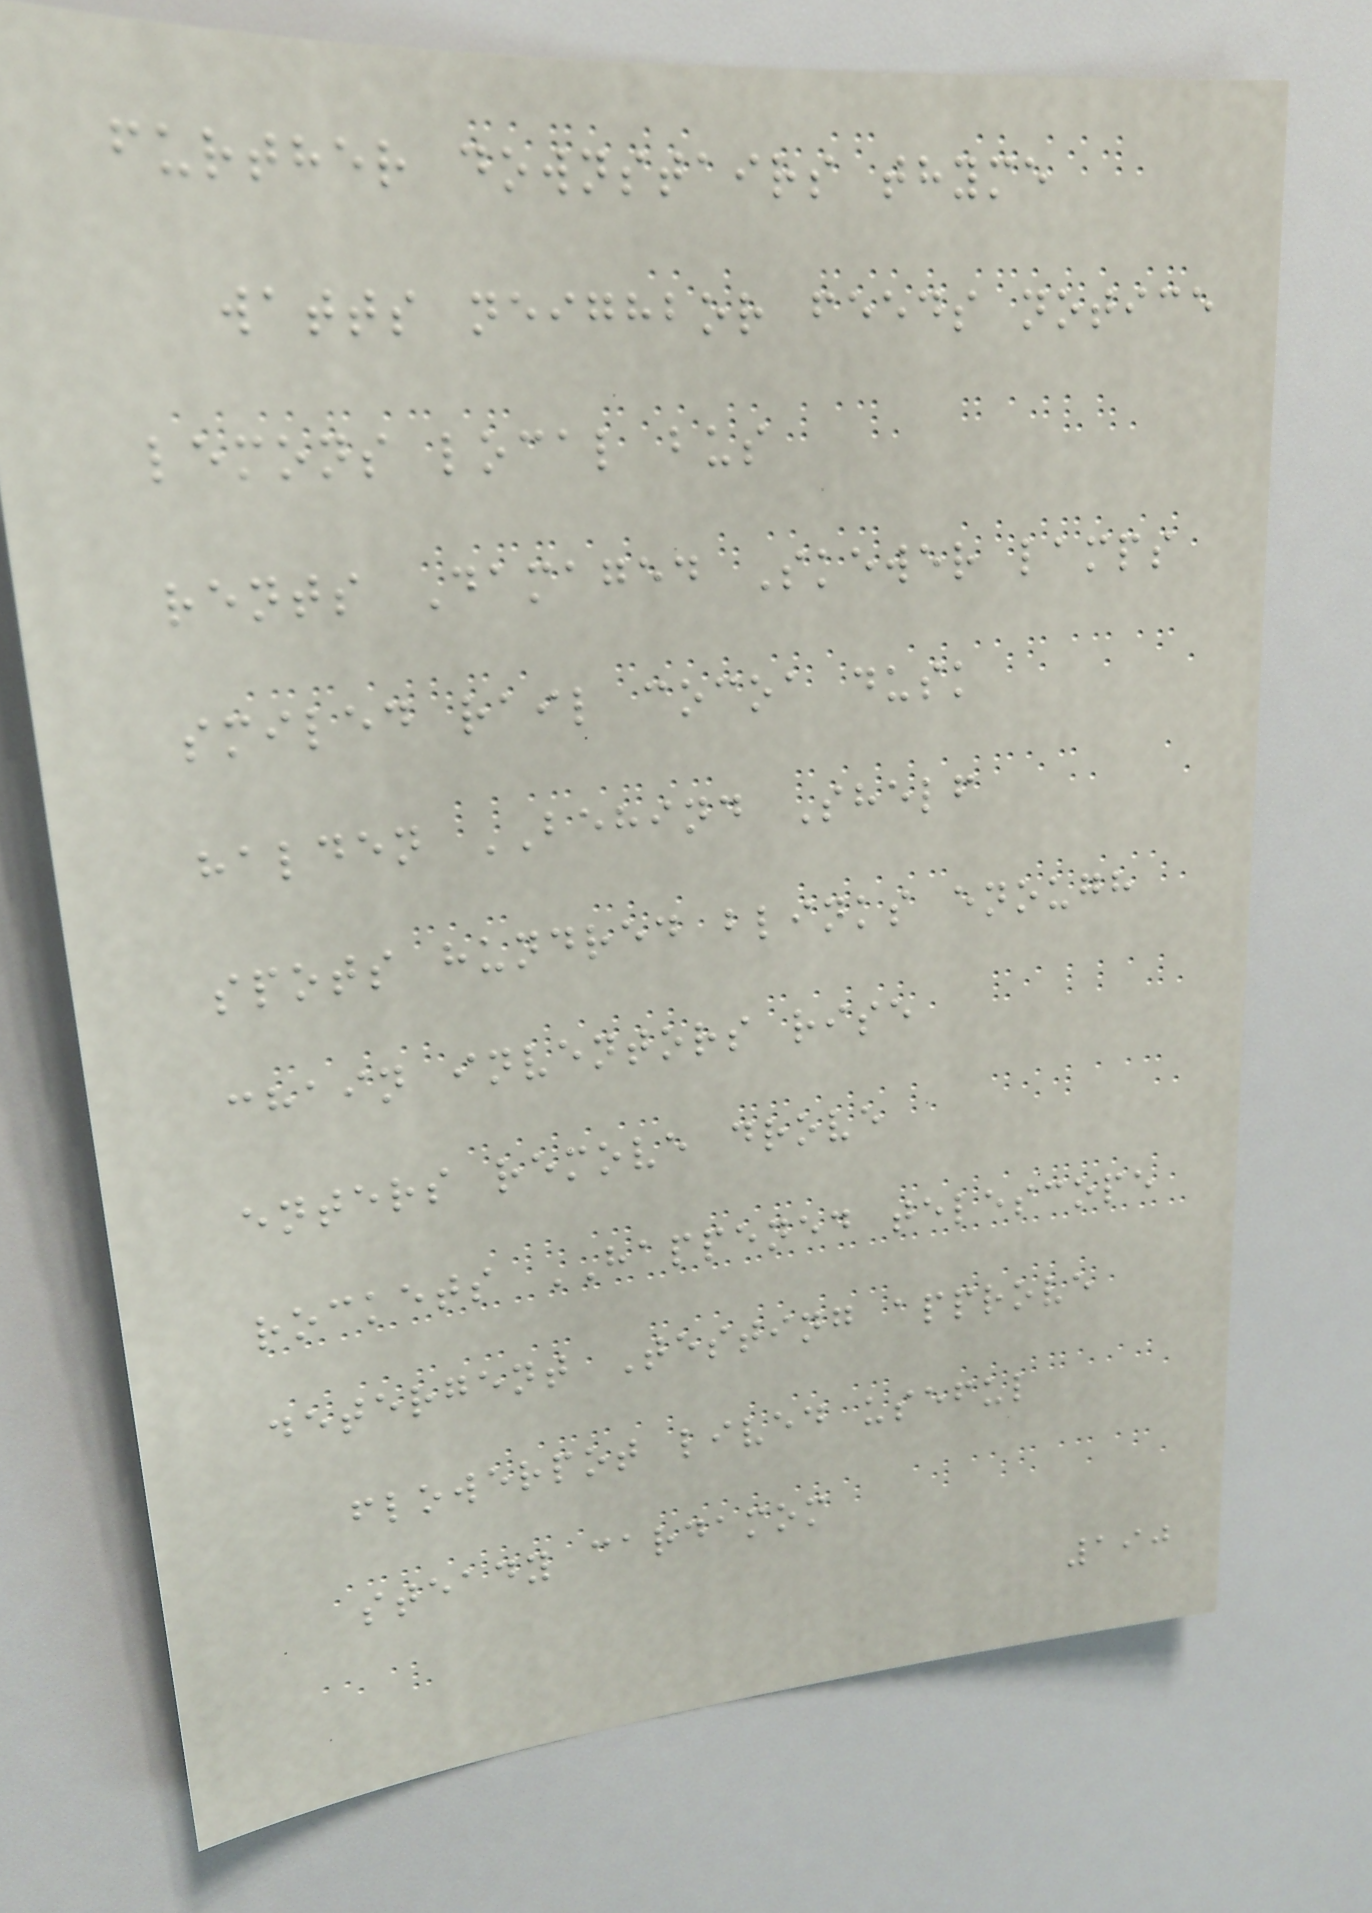further downstairs thyme
watts neighbor feeds notice
lemons local bus
rents Damaged Skewer lamps
smiled rail cocoa dusk
halden BEHIND Shelf
spots hundred blinks enough
chain inventors rise
enters remove drove
rockets HAPPENED telescope
detergent Testing approve
flowerpot lived useful
steady cardamom
190
